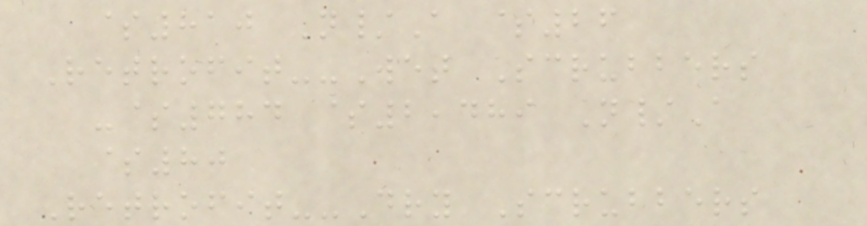$810 N/A $26
Retrofit--Wet Scrubbers
-$784 $2,489 N/A
$80
Retrofit--Dry Scrubbers
